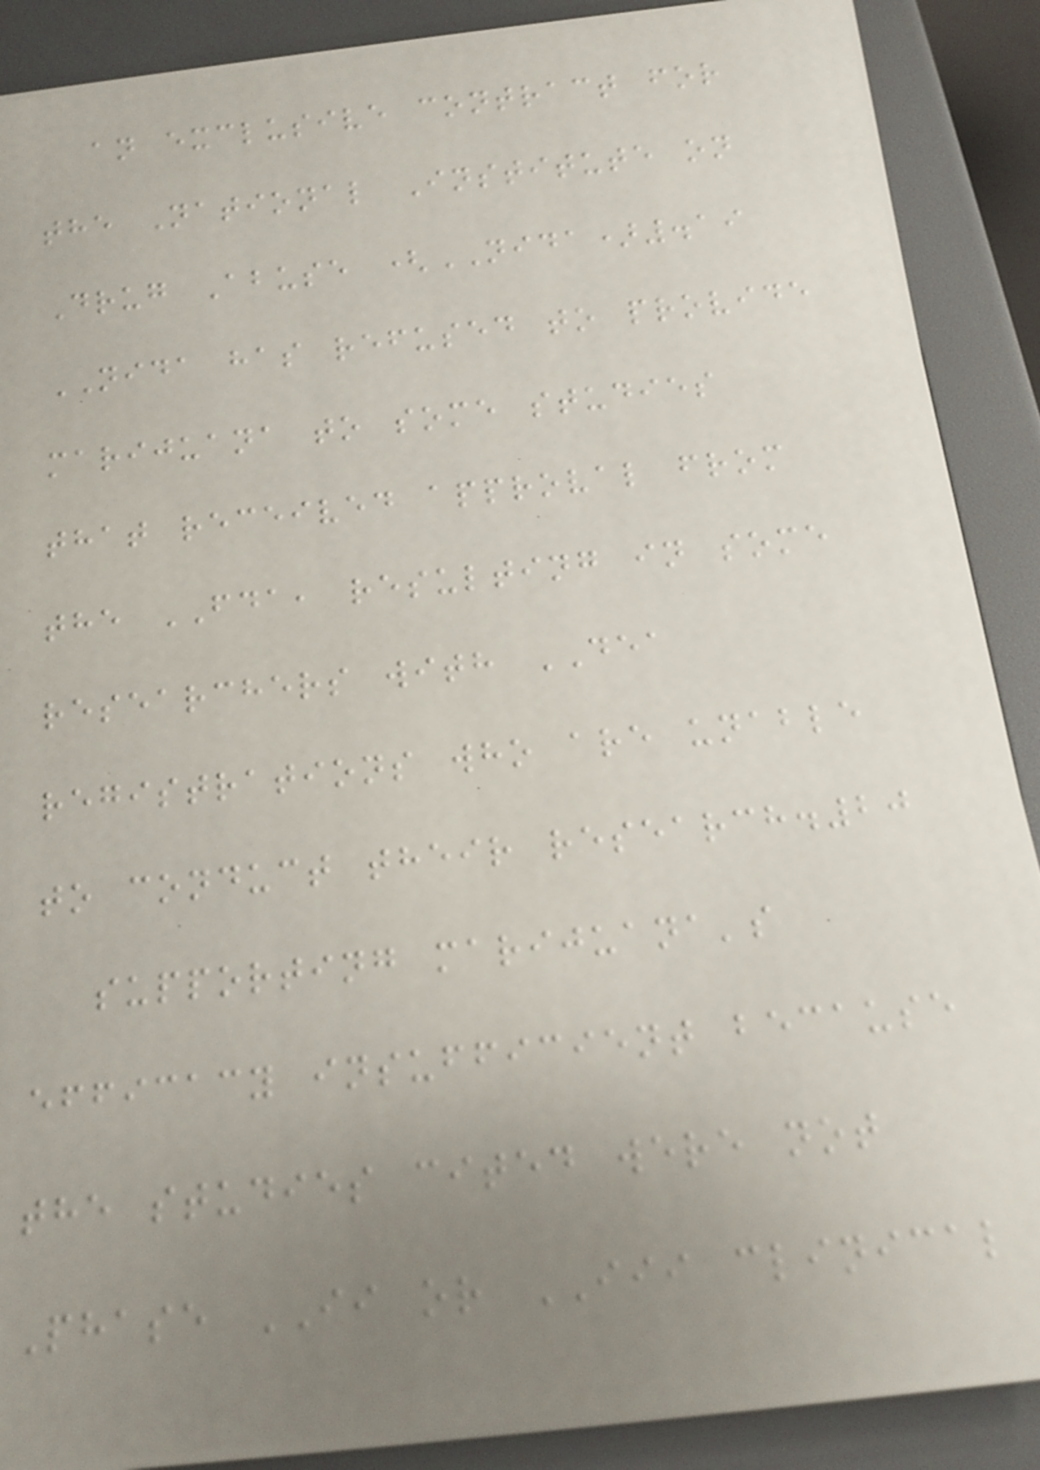an exclusive contract for
the National Institute on
Drug Abuse (NIDA).19
NIDA has refused to provide
marijuana to some studies
that received approval from
the FDA, resulting in some
researchers with DEA
registrations who are unable
to conduct their research.20
supporting marijuana's
efficacy insufficient because
the studies cited were not
Phase II or III clinical
